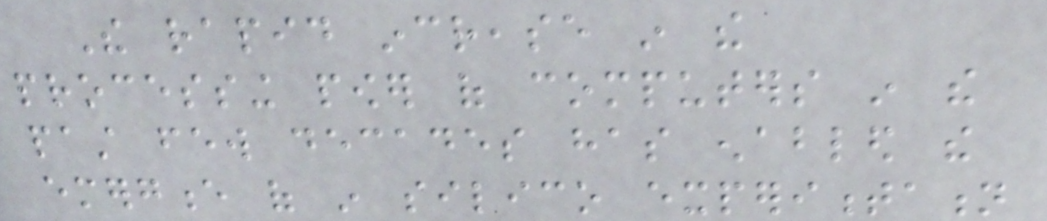The rapid increase in the
processing power of computers in the
past few decades has enabled the
emergence of in silico experimentation
